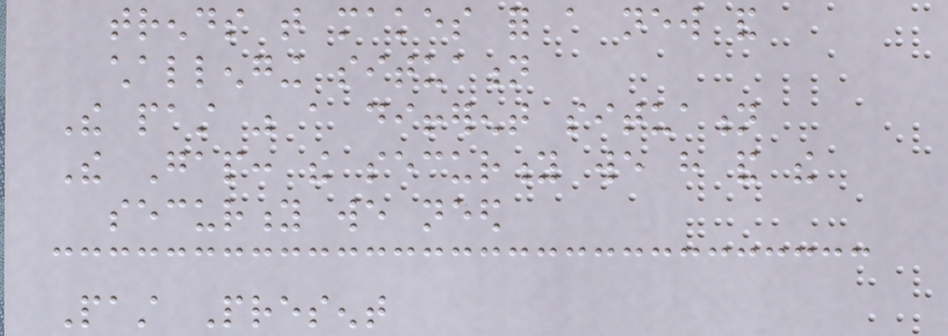trends that makes for a new and
challenging situation
The past was a different situation
The Gap: the security we have and the
security we need
Past Present
